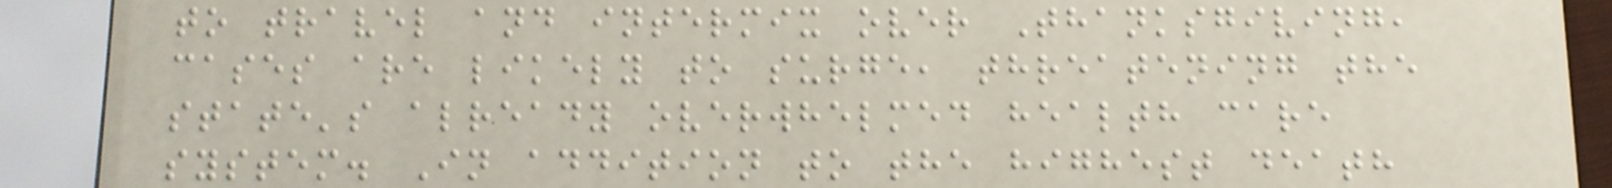to travel and intermix over Thanksgiving,
cases are likely to surge, threatening the
state's already overwhelmed health care
system. In addition to the highest death
